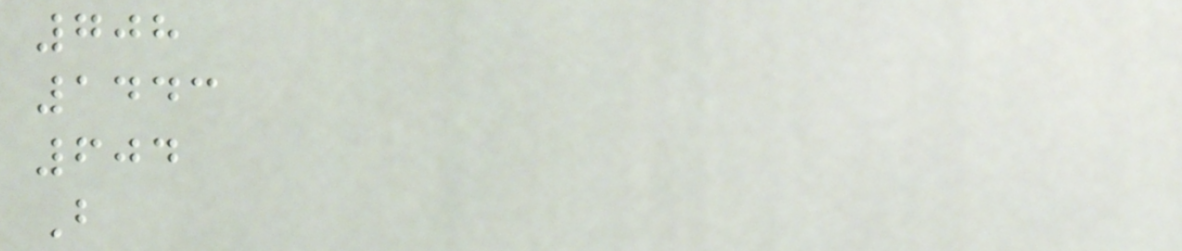708
1443
604
B
